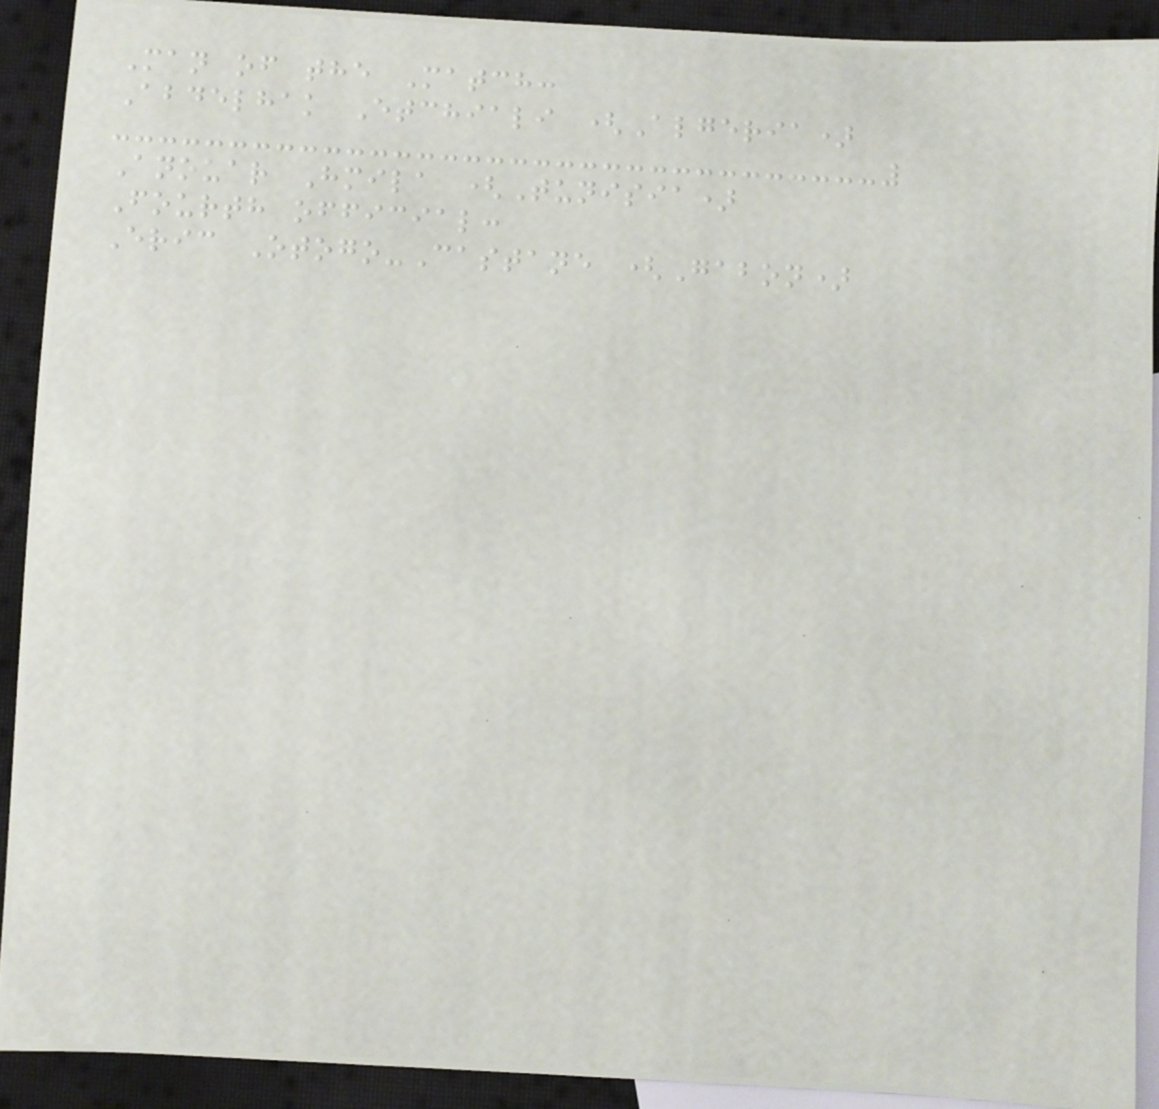Man of the Match:
Abdelhak Etchiali (Algeria)
Anouar Hmila (Tunisia)
Fourth official:
Eric Otogo-Castane (Gabon)
